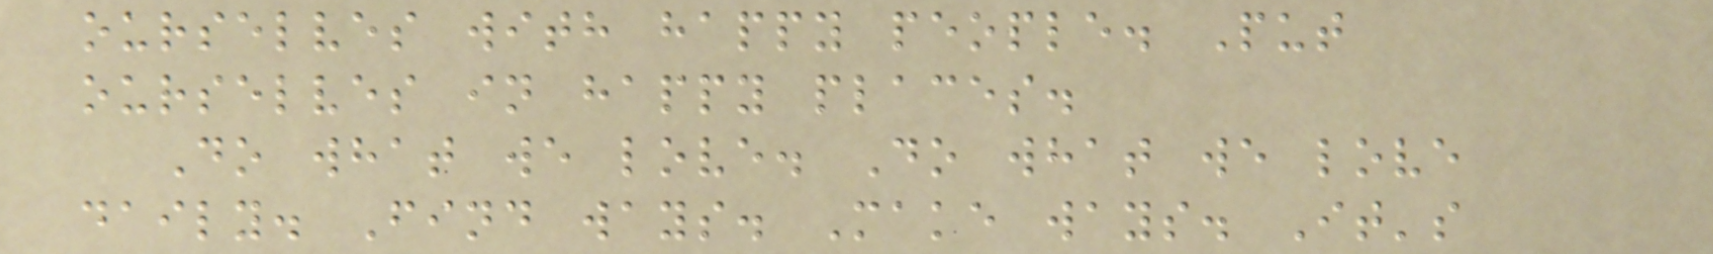ourselves with happy people. Put
ourselves in happy places.
Do what we love. Do what we love
daily. Find ways. Make ways. It's
